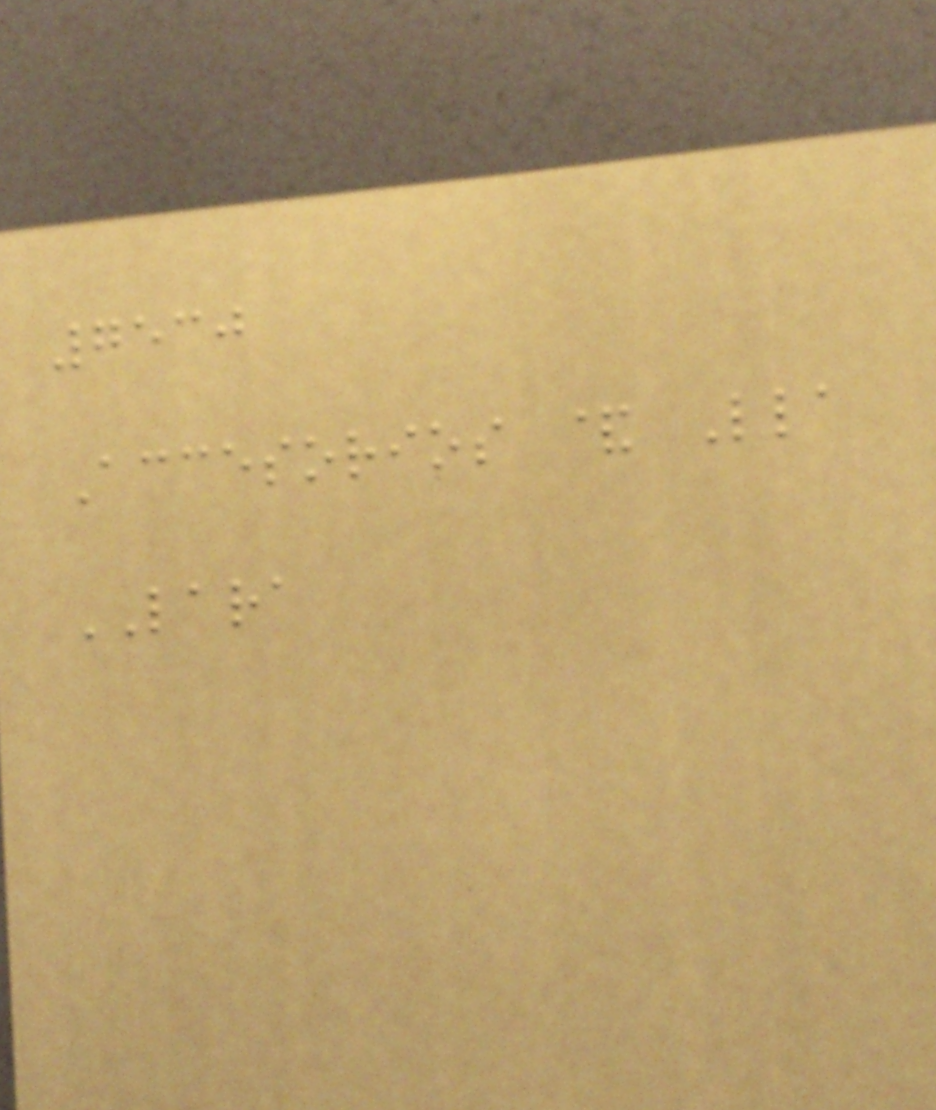7530
Accesorios & Lla
LARA
